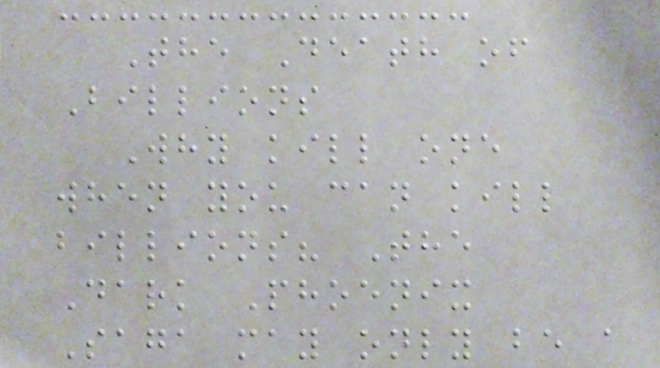The Death of
Billions
Why kill one
when you can kill
billions? The
Dark Phoenix
Saga may only be a
